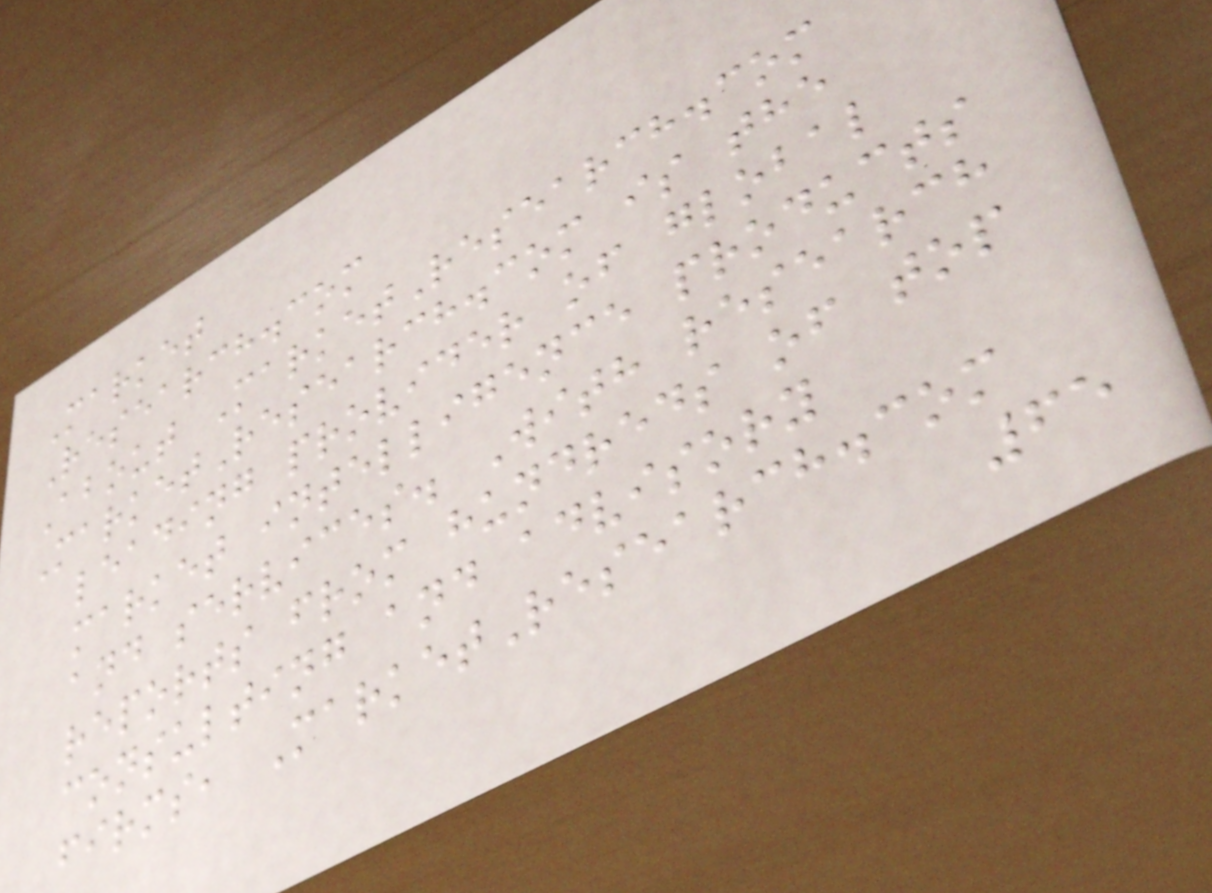Market
Research.com
About MarketResearch.com
MarketResearch.com is the
leading provider of global
market intelligence products
and services. With research
reports from hundreds of top
consulting and advisory
firms, MarketResearch.com
65
